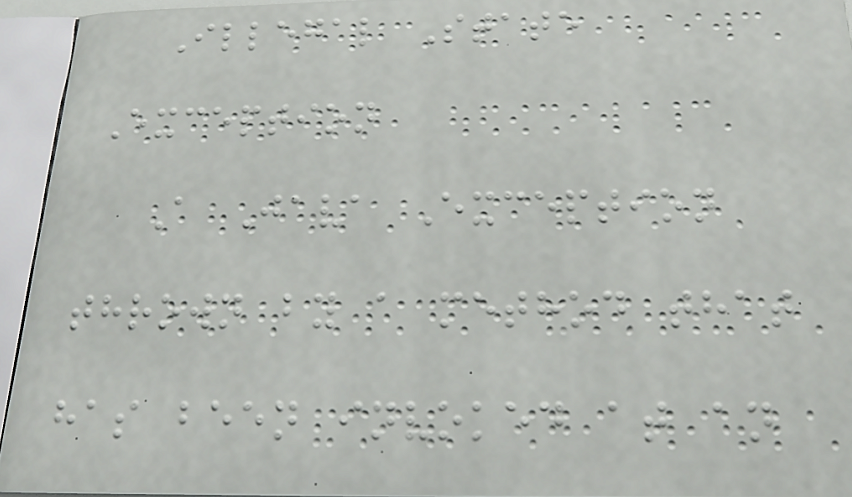Illegal State
Exception
A Java Exception
thrown by a method that
has been invoked at an
